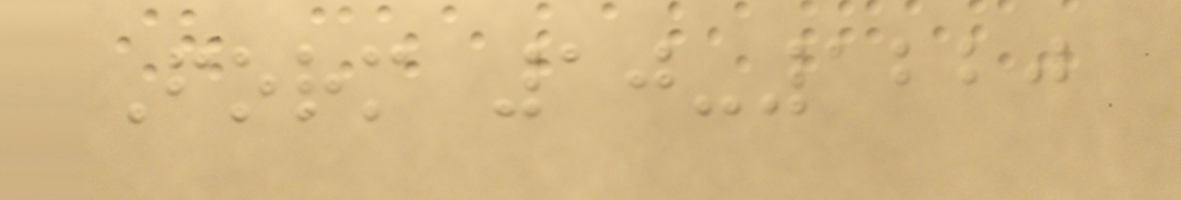Form 10-1220
